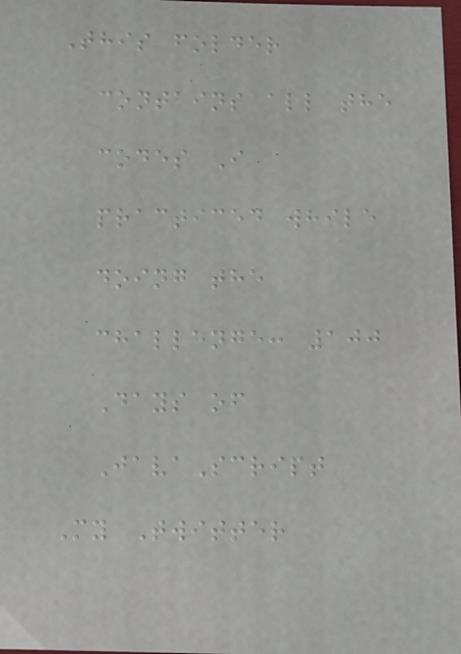This folder
contains all the
codes I
practiced while
doing the
challenge: 100
Days of
JavaScript
My Twitter
